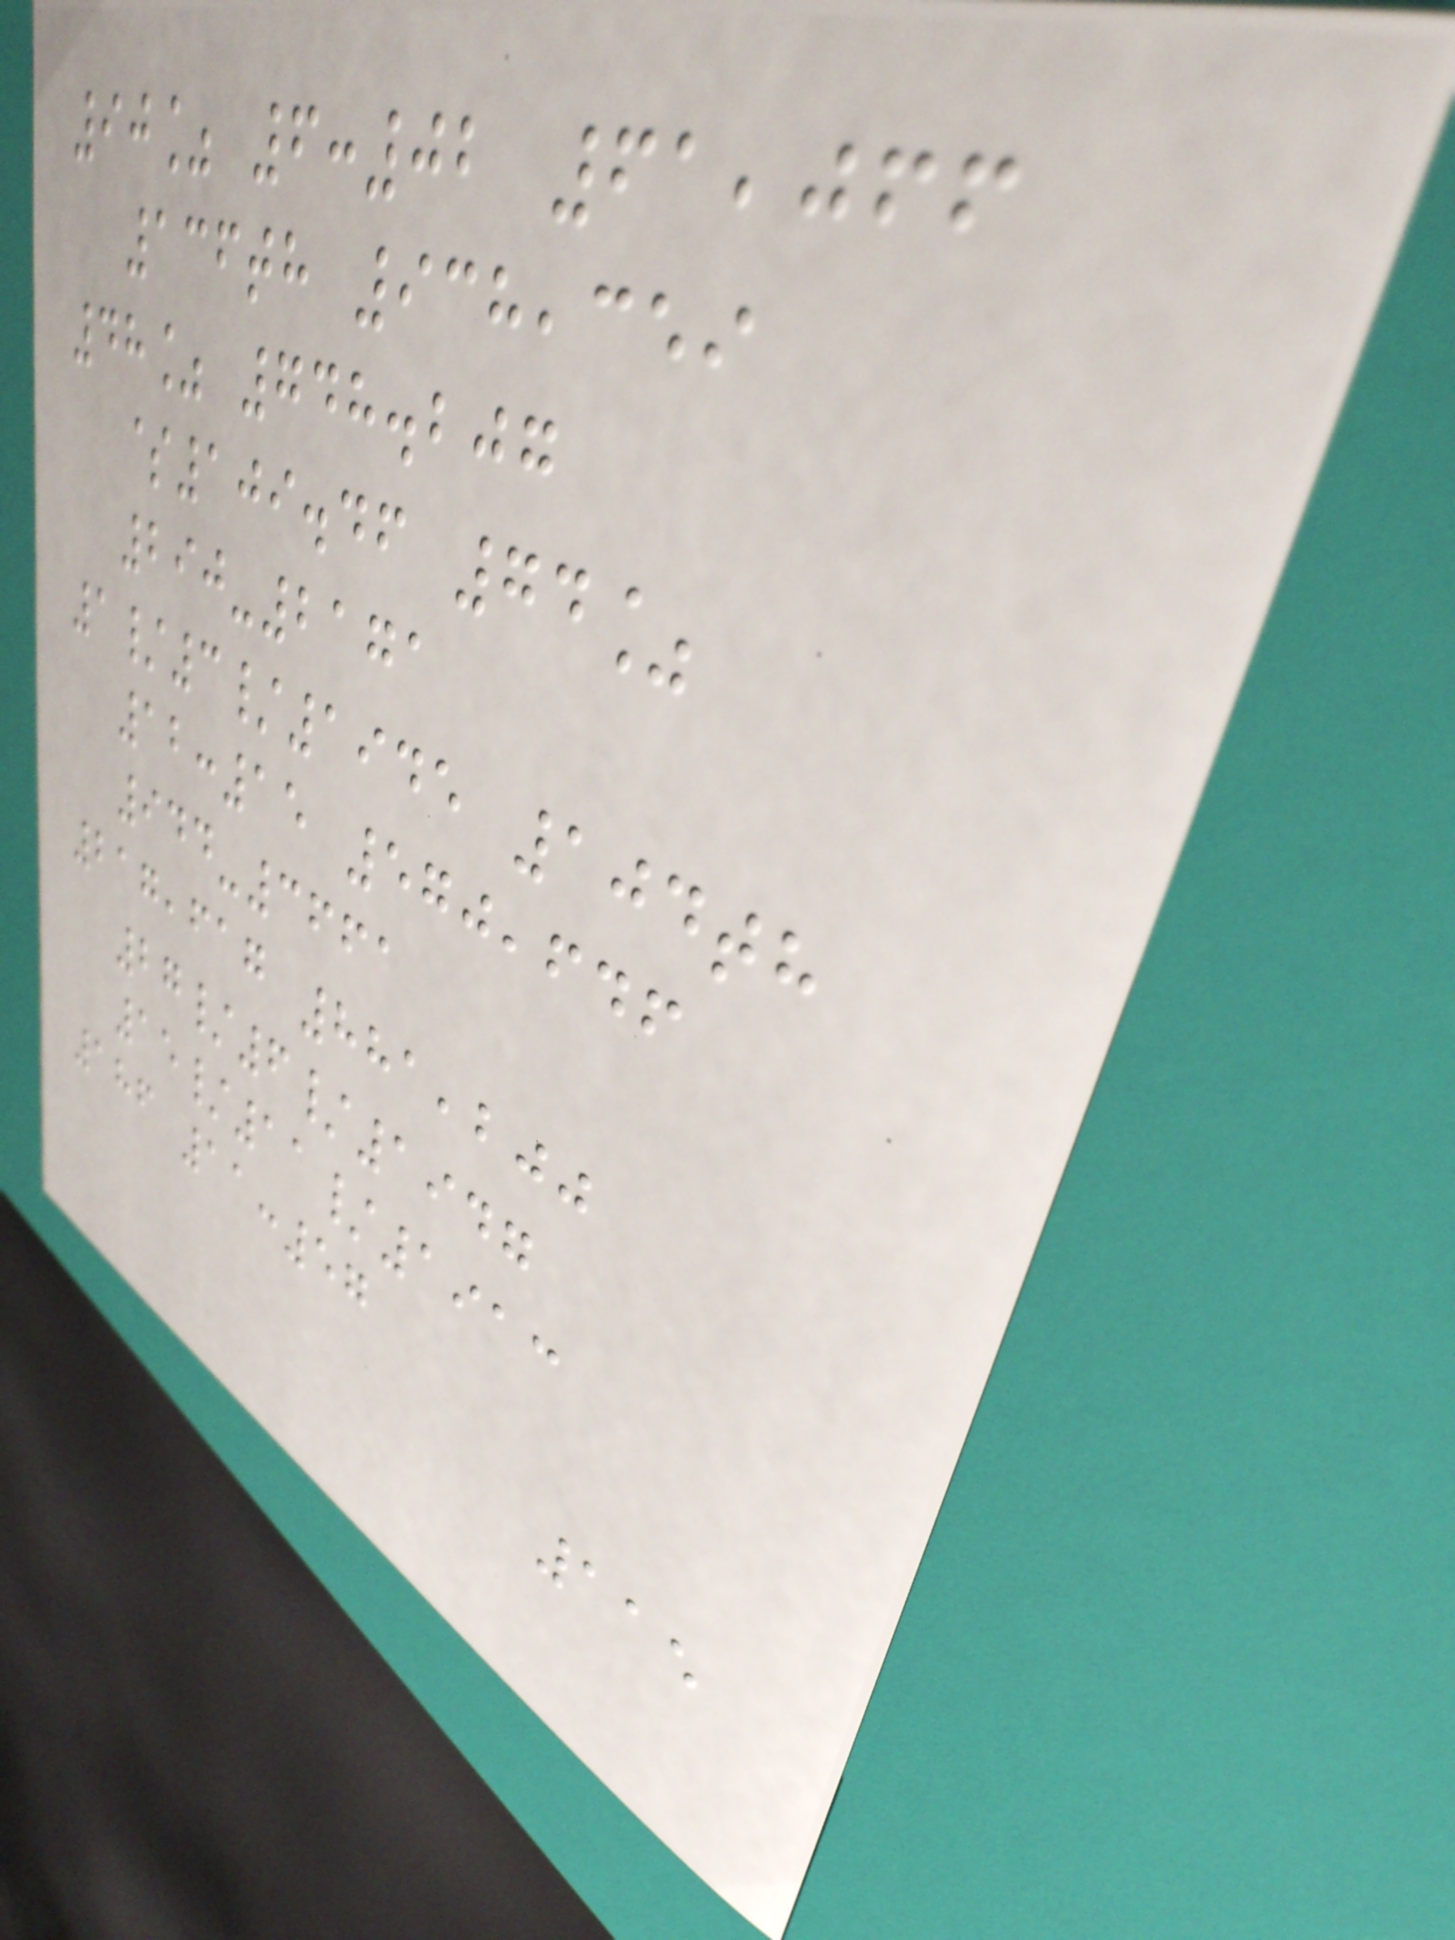90% 6:02 61,066
136th 938,359
48% 748.207
$109.46 74%
290-2171
1/3/1945 104th
12:15 570,646
944-3661
217,617 881,200
27/6/1947
15/11/1913
186 11:57
115
